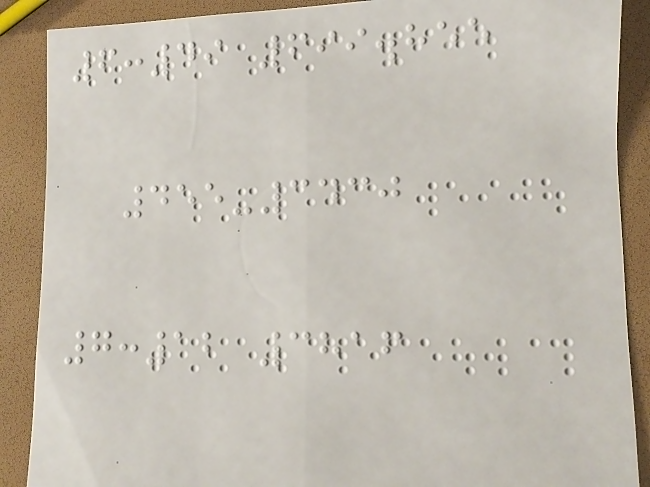6:49 699.855
455-3430
7:12 3816
